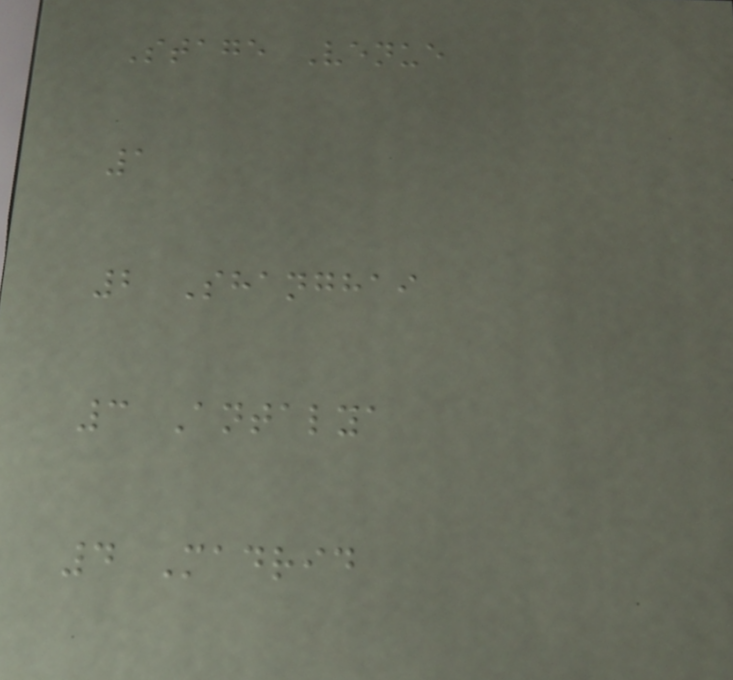Stage Venue
1
2 Shanghai
3 Antalya
4 Madrid
